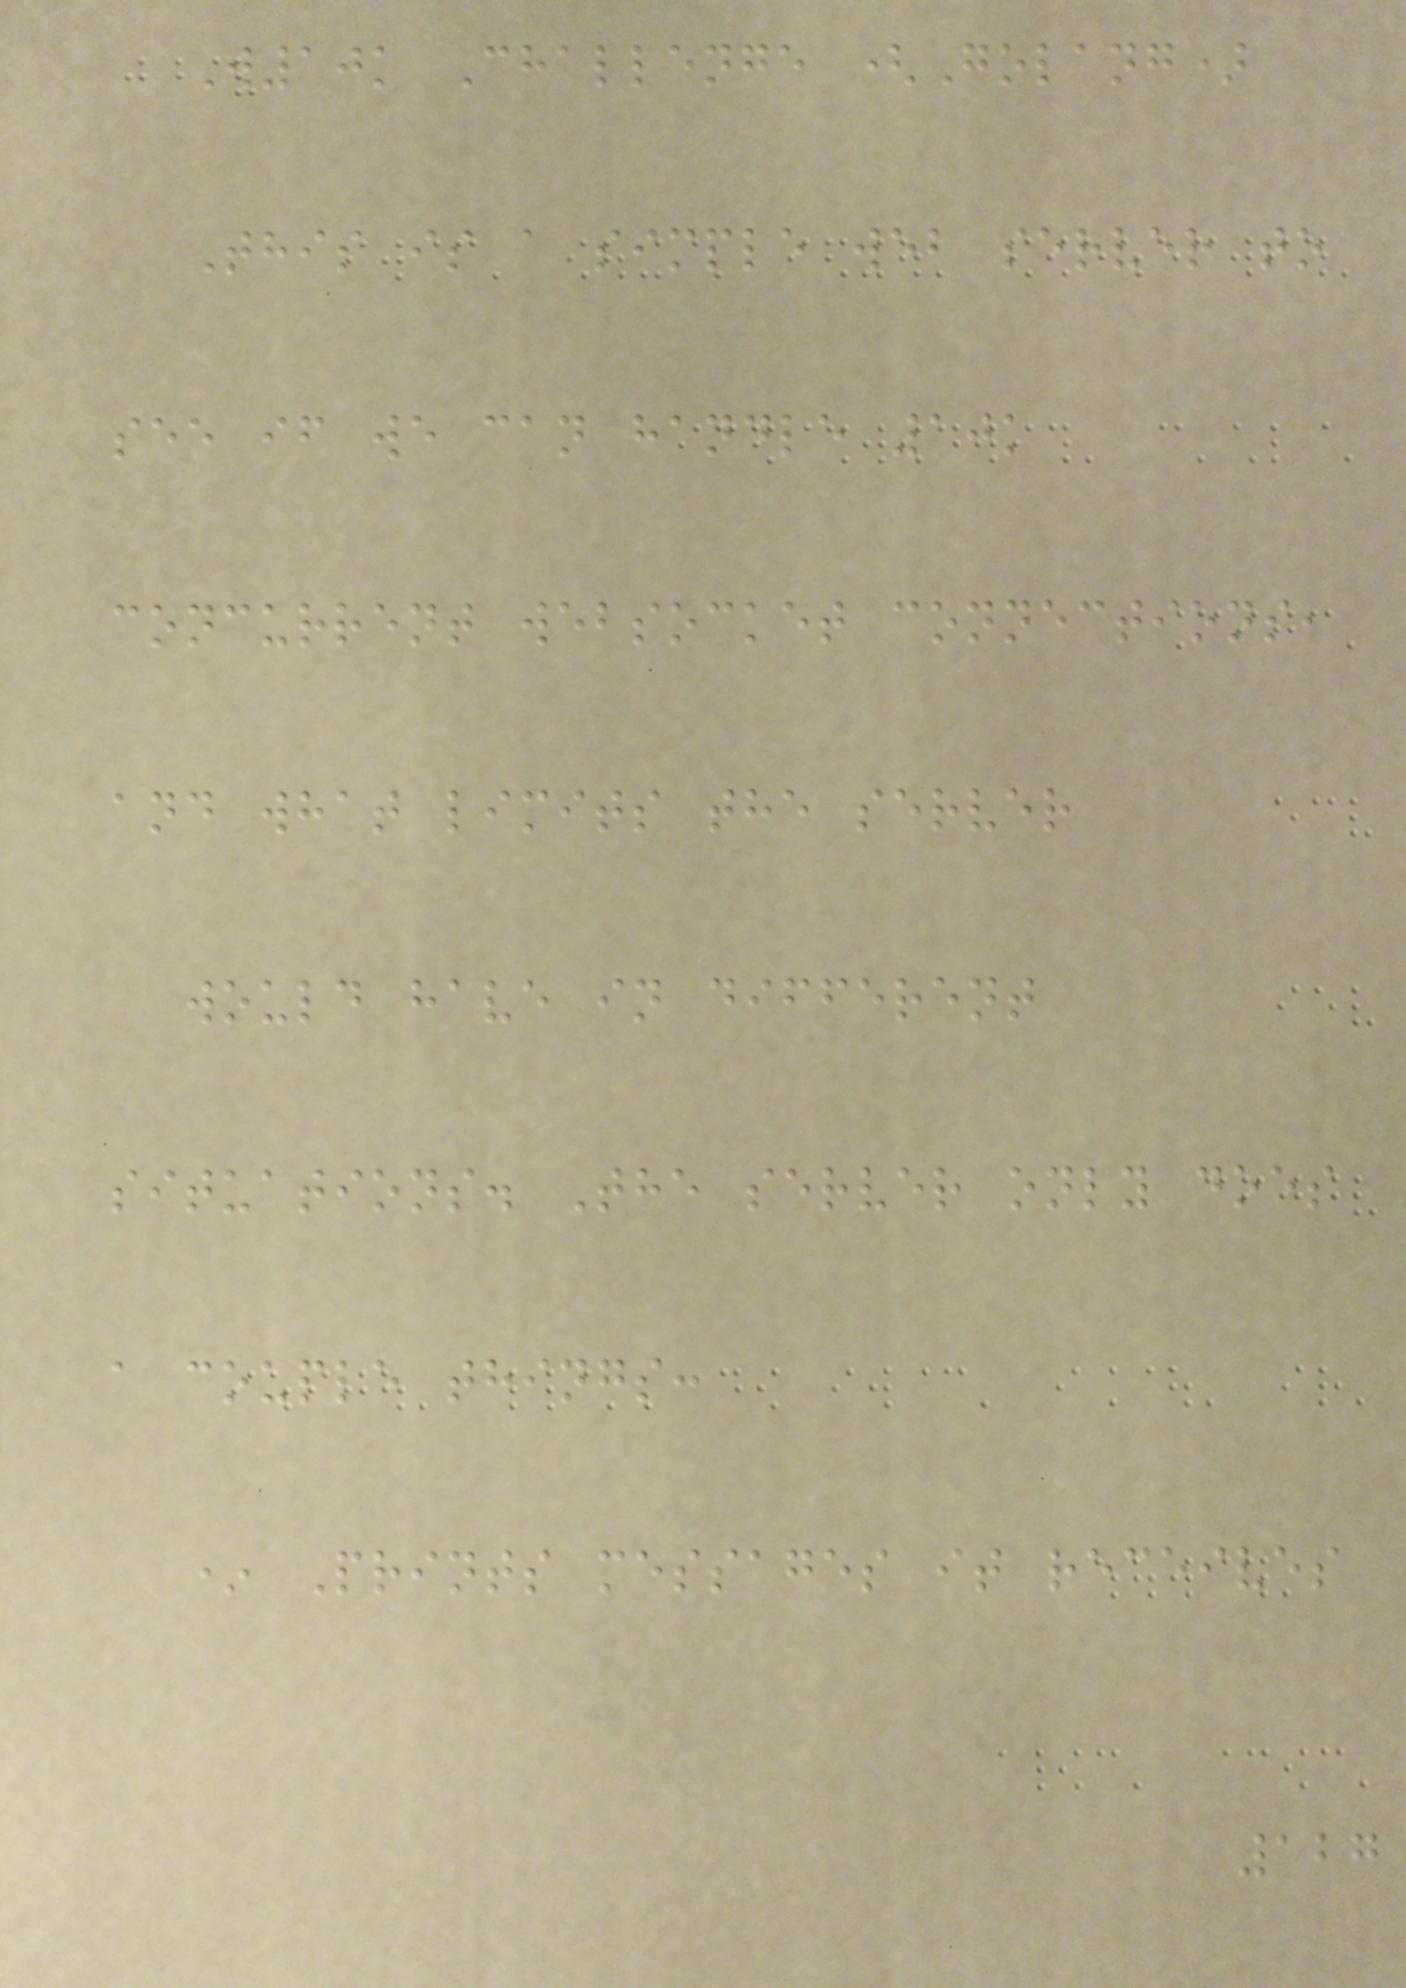W10k Challenge (Golang)
This is a simple web server to
see if we can handle 10k
concurrent websocket connections,
and what limits the server
would have in different
situations. The server only does
a couple things:
* Prints messages it receives
127
